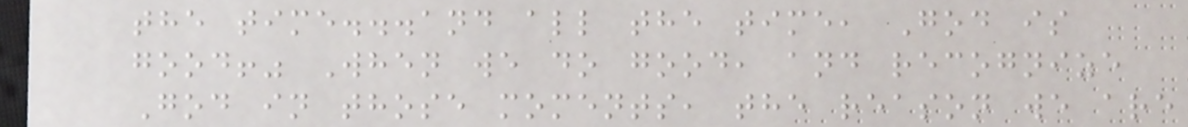the time...and all the time, God is
good!" When we do good, and recognize
God in those moments, the reason we are
